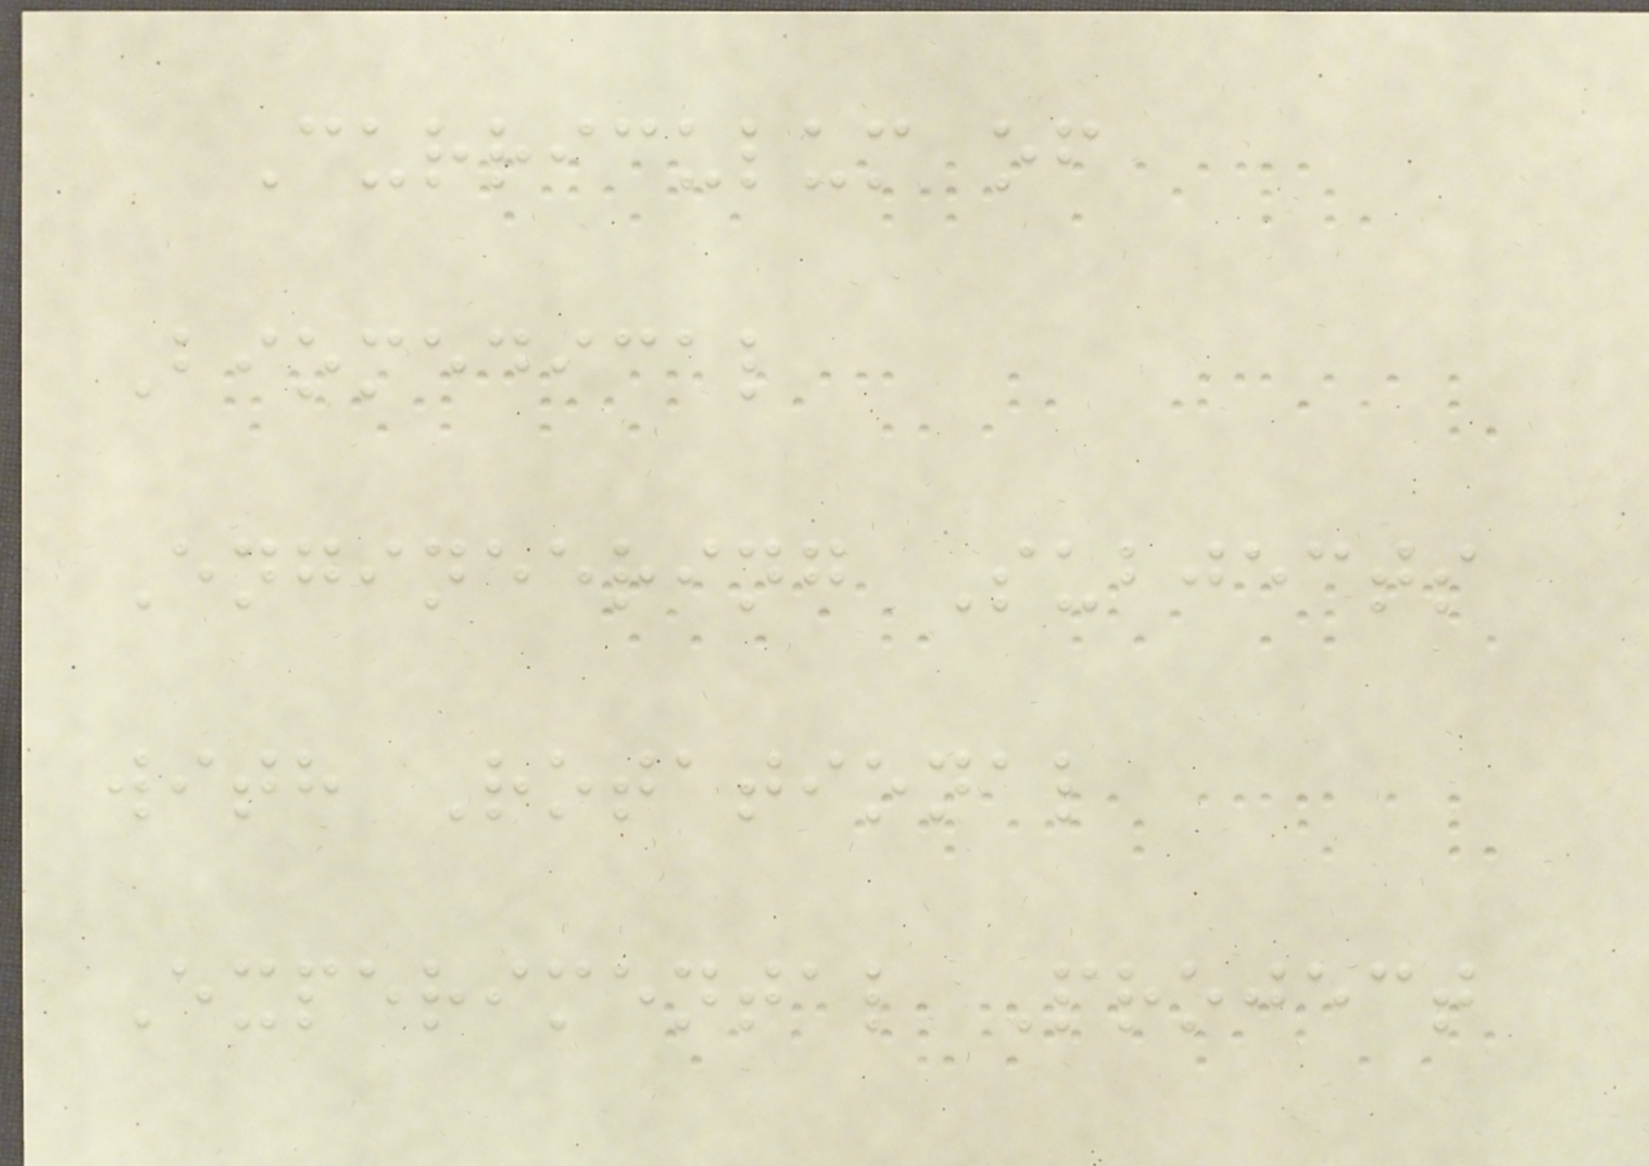Curriculum of
Biomedical
Engineering Subjects
with Rotational
Experimental Project
